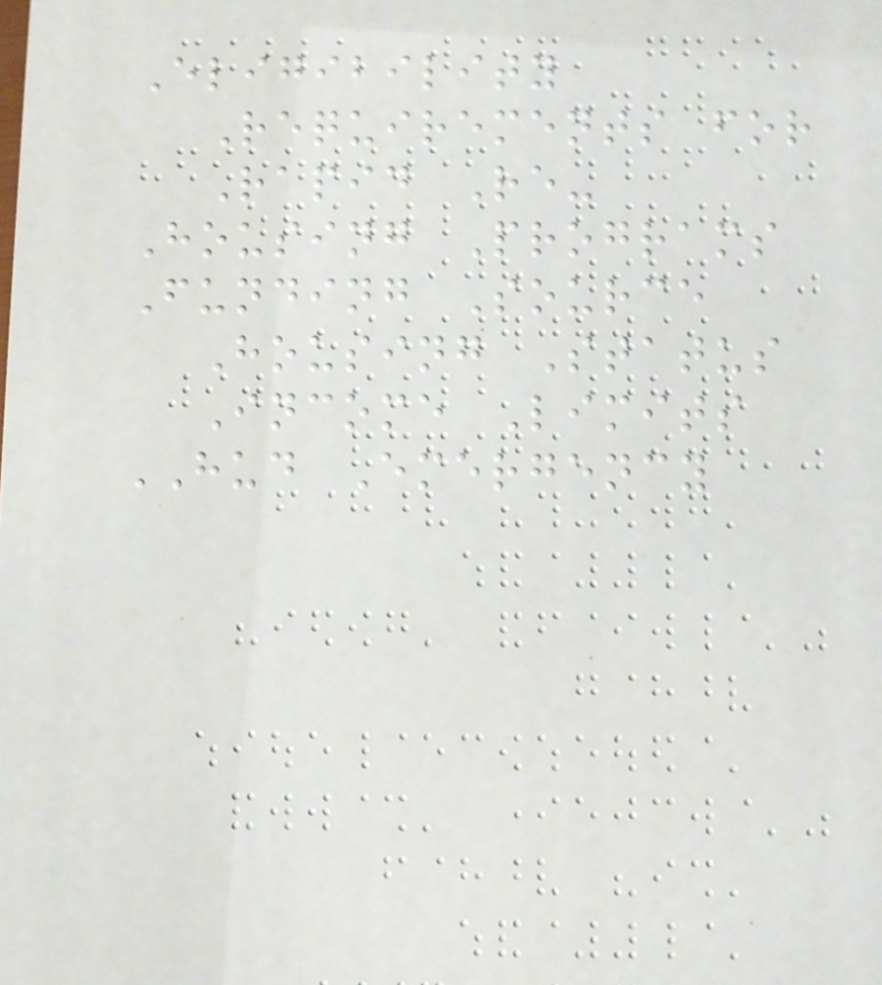Eligibility
Requirements for
Rapid Re-
Housing Programs
Funding Source
Housing Status
Income Limits
HUD Emergency
